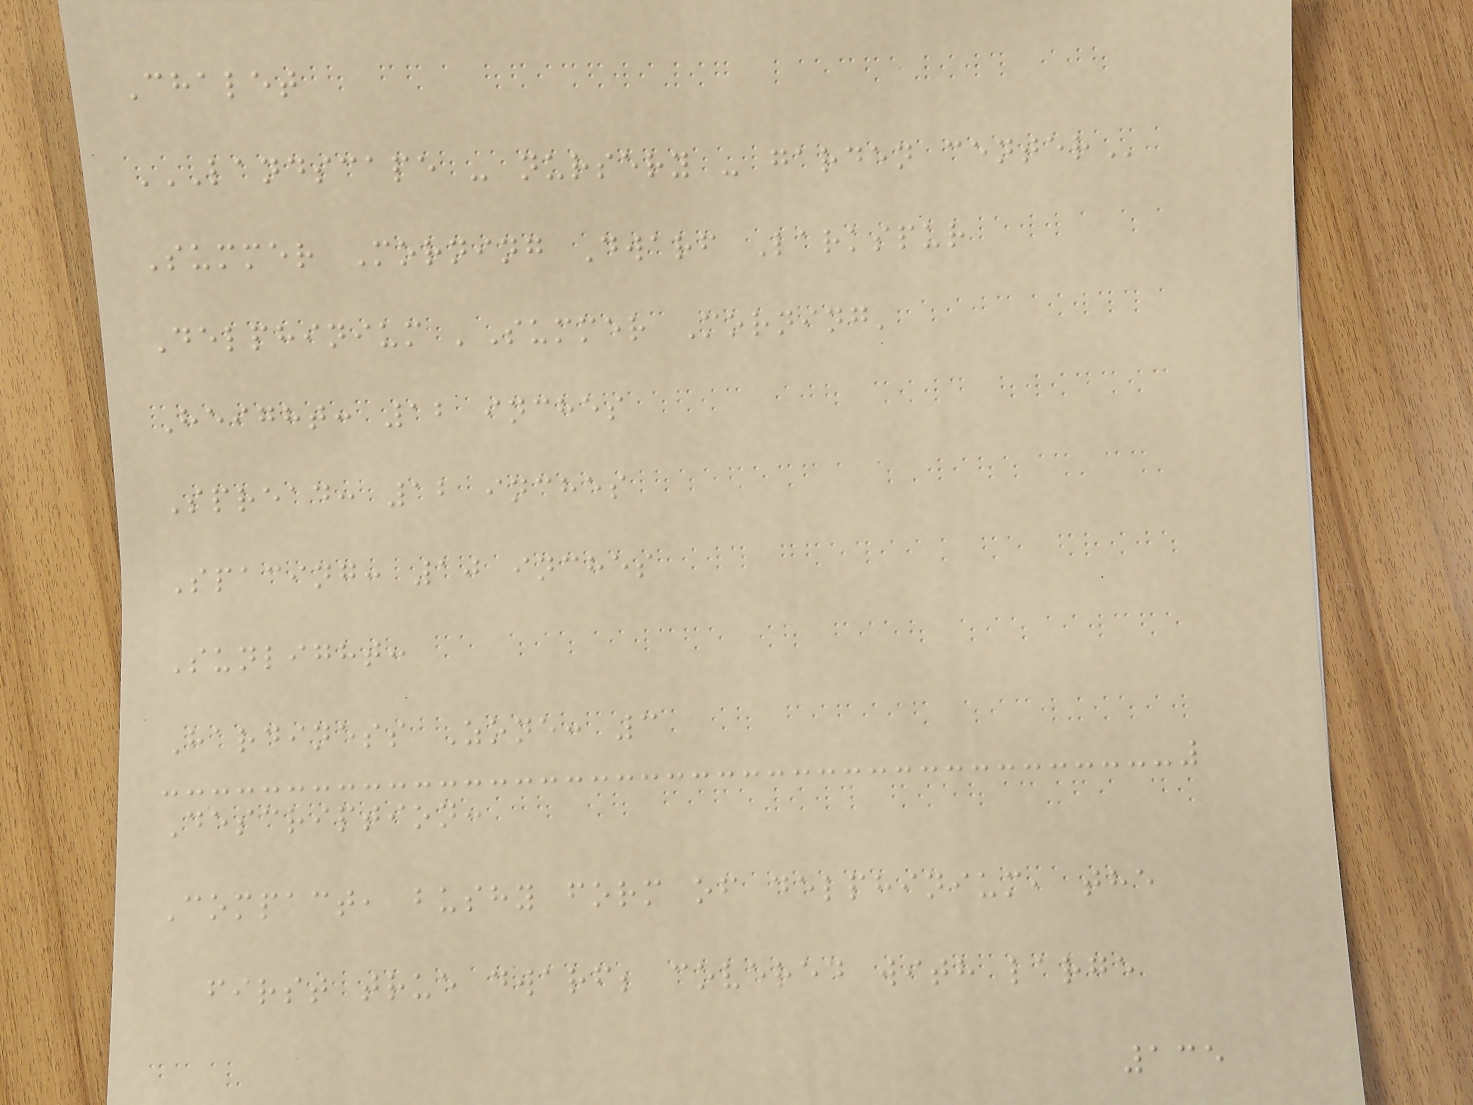Chalet
LANDSCAPE - NURSERY - GARDEN CENTER
Summer Morning Dwarf Larkspur
Delphinium 'Summer Morning'
Height: 12 inches
Spread: 12 inches
Spacing: 10 inches
Sunlight:
Hardiness Zone: 3
Description:
Compact, bushy form of delphinium, the
first true dwarf; covered with large
135
